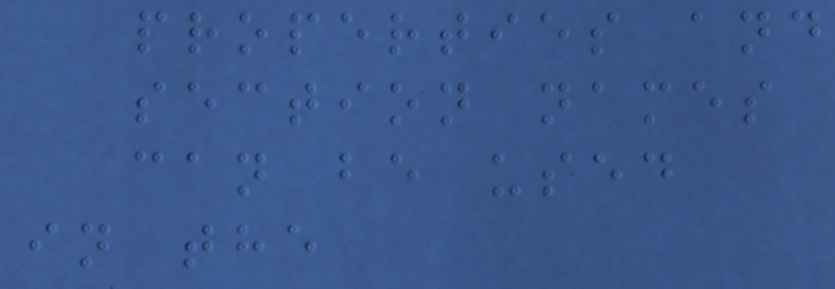properties and
section names
can be used
in the
